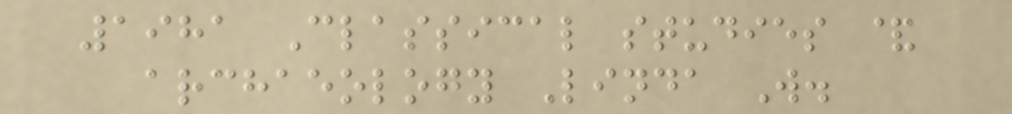1981 Classical studies &
archaeology Linda W.
